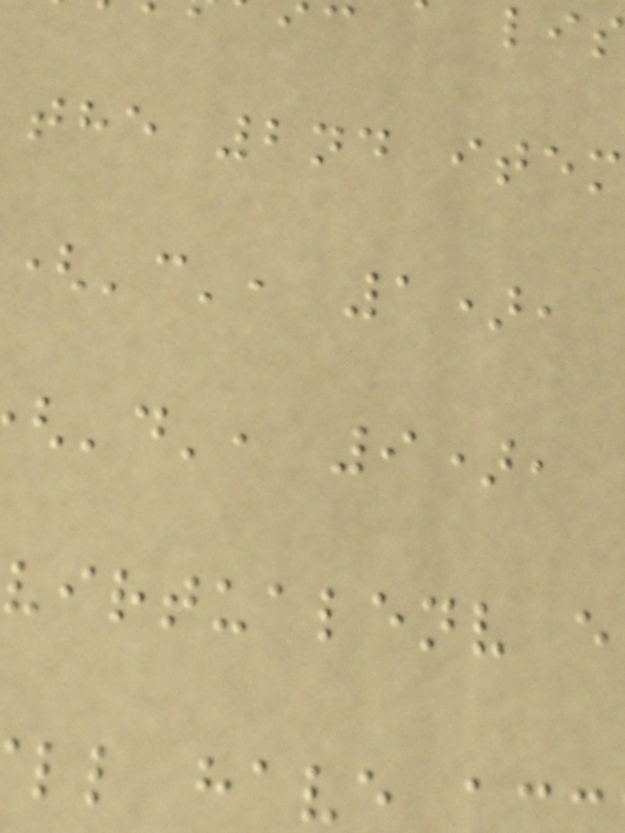the 2nd item
('c', 1),
'd', 9),
virtualenv e
ll have
